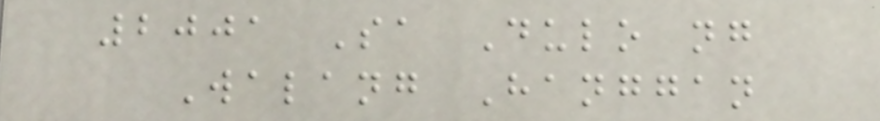2001 Sa Dulo ng
Walang Hanggan
